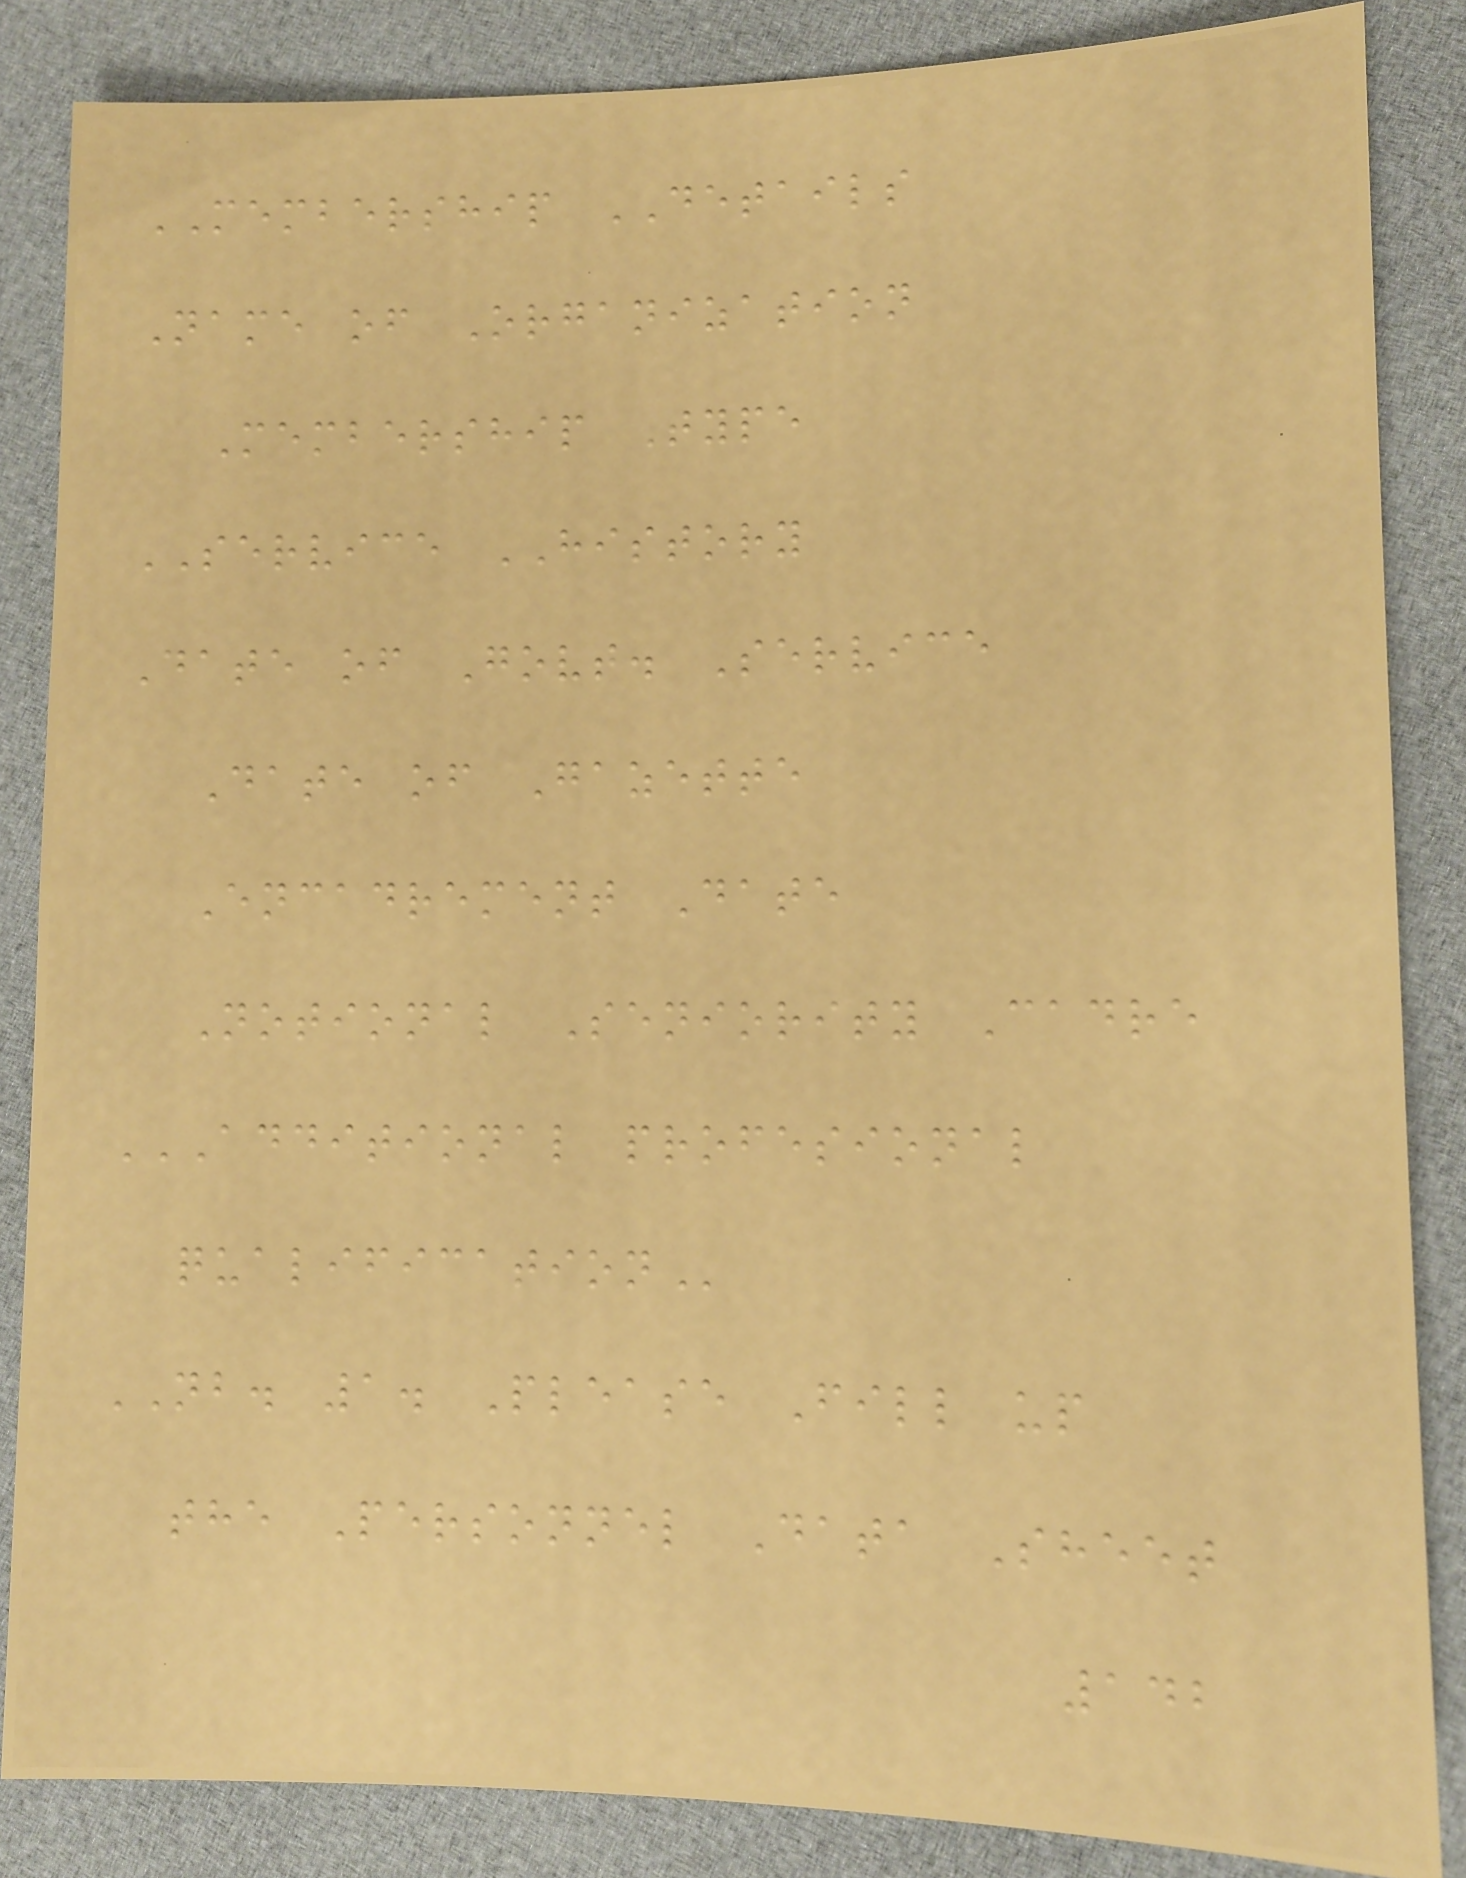MEMBERSHIP DETAILS
Name of Organization
Membership Type
SERVICE HISTORY
Date of Govt. Service
Date of Gazette
Encadrement Date
Notional Seniority Cadre
ADDITIONAL PROFESIONAL
QUALIFICATION
NB. 1. Please Fill up
the Personnel Data Sheet
142
